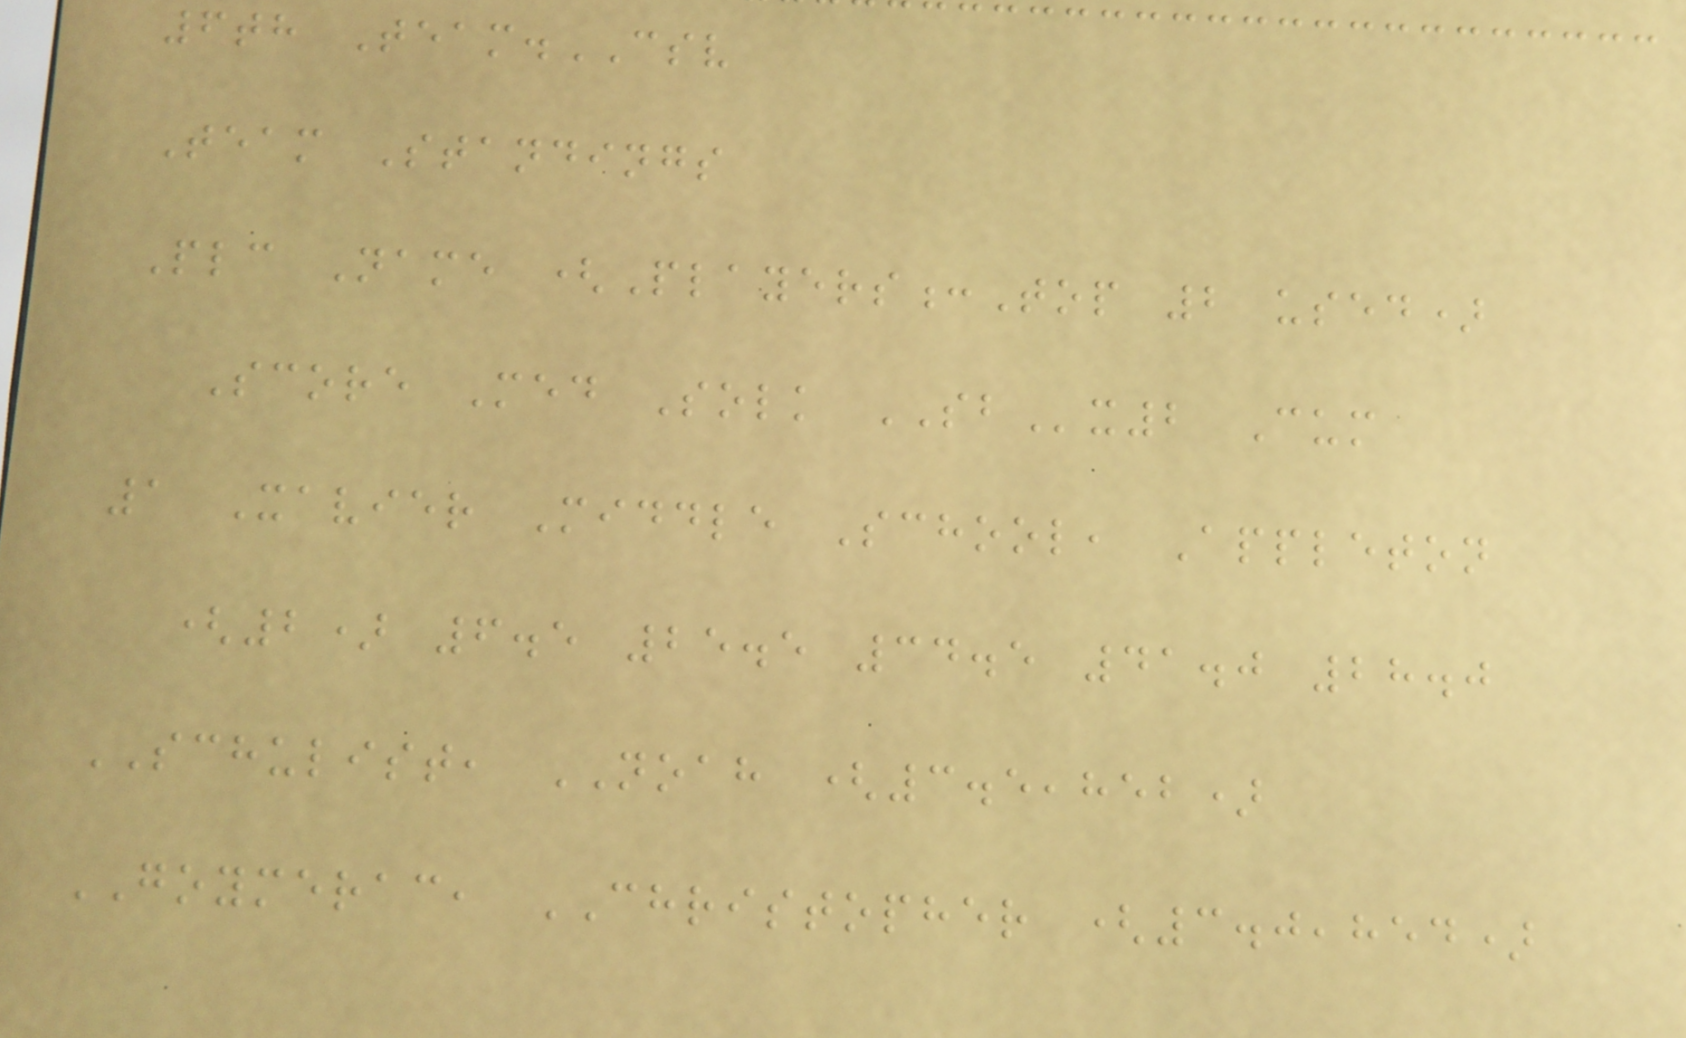6th Team.CSV
Team Standings
Plc Name (Players:Top 2 used)
Score Med Solk SBx2 Cum
1 Xavier Middle School, Appleton
(2) 6.5 25.5 34.5 41.0 28.0
SCHULIST, NOAH (3.5,852)
GOYMERAC, CHRISTOPHER (3.0,854)
